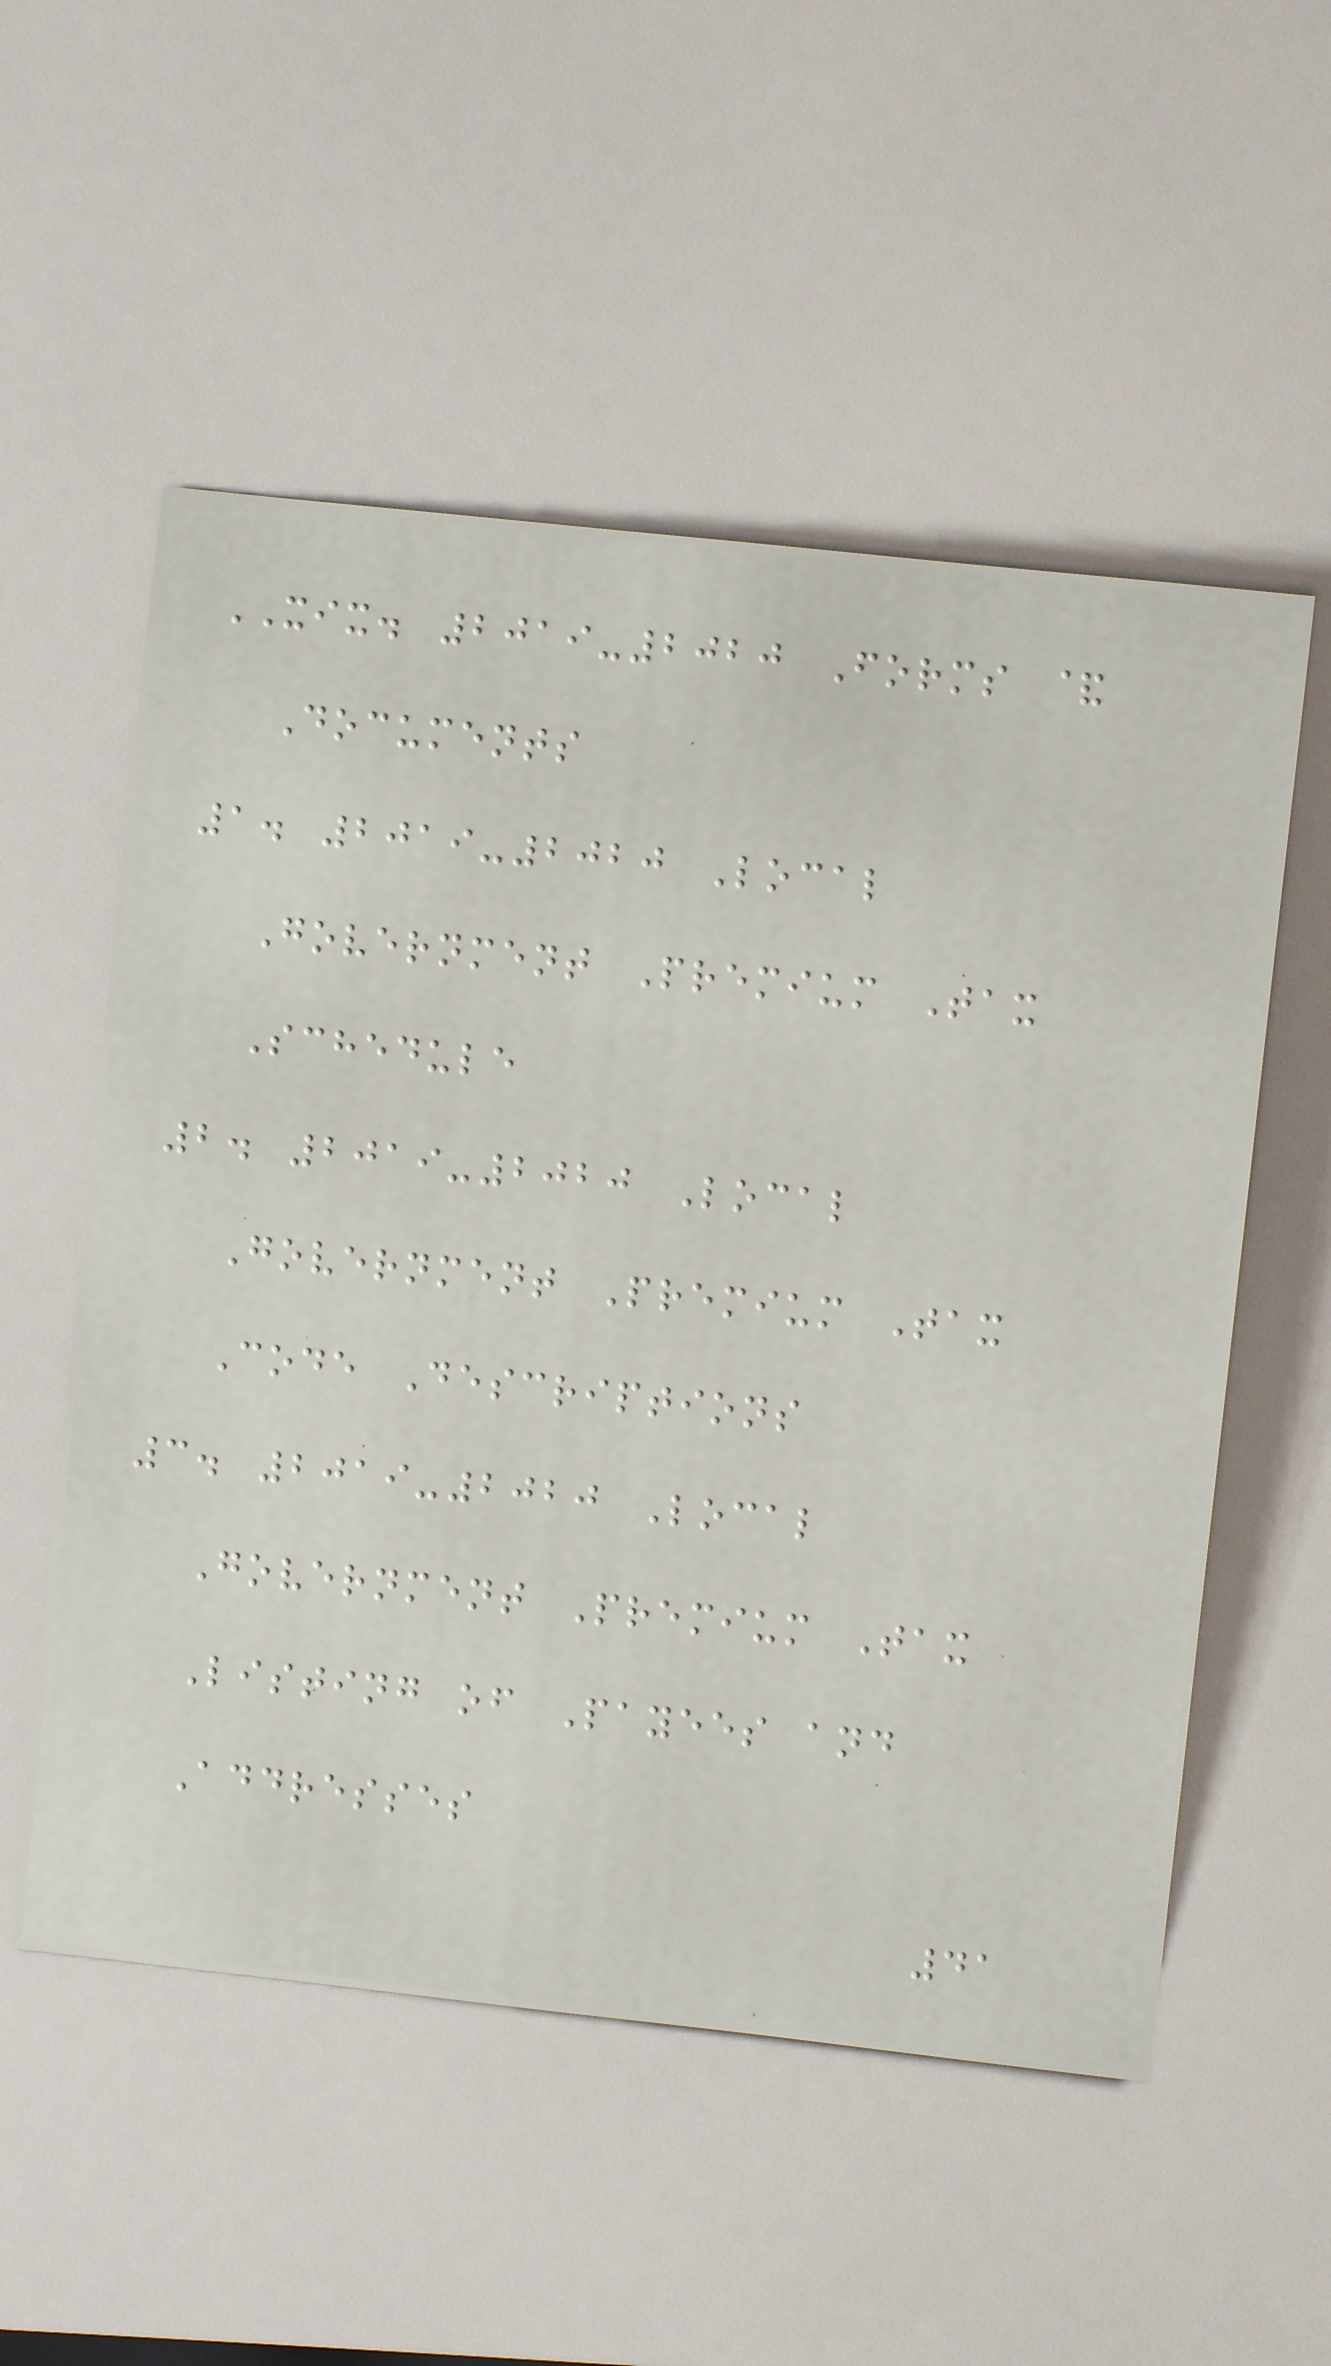XIX. 2019-2020 Forms &
Documents
1. 2019-2020 Local
Government Premium Tax
Schedule
2. 2019-2020 Local
Government Premium Tax
Code Descriptions
3. 2019-2020 Local
Government Premium Tax
Listing of Payees and
Addresses
41
